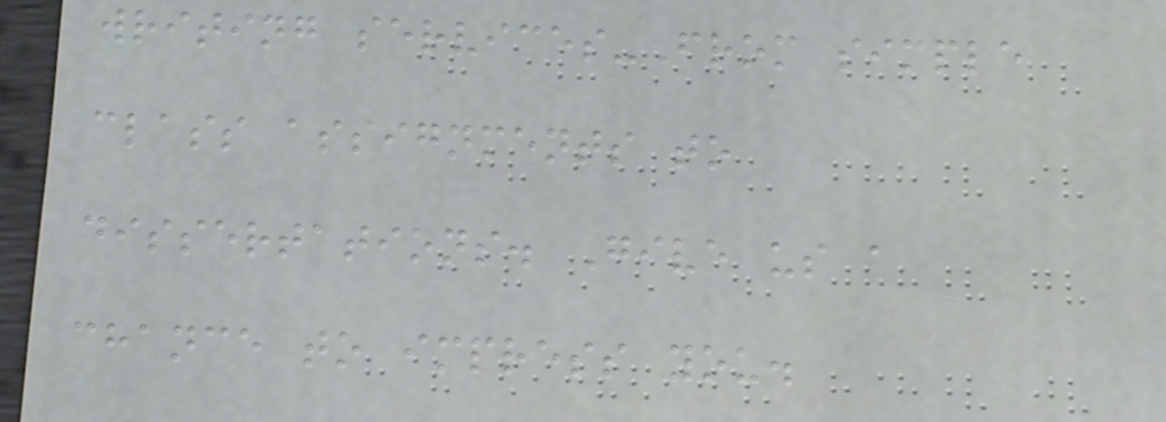writing services-From simple
class assignments to
dissertations. Give us a
chance to impress you.
